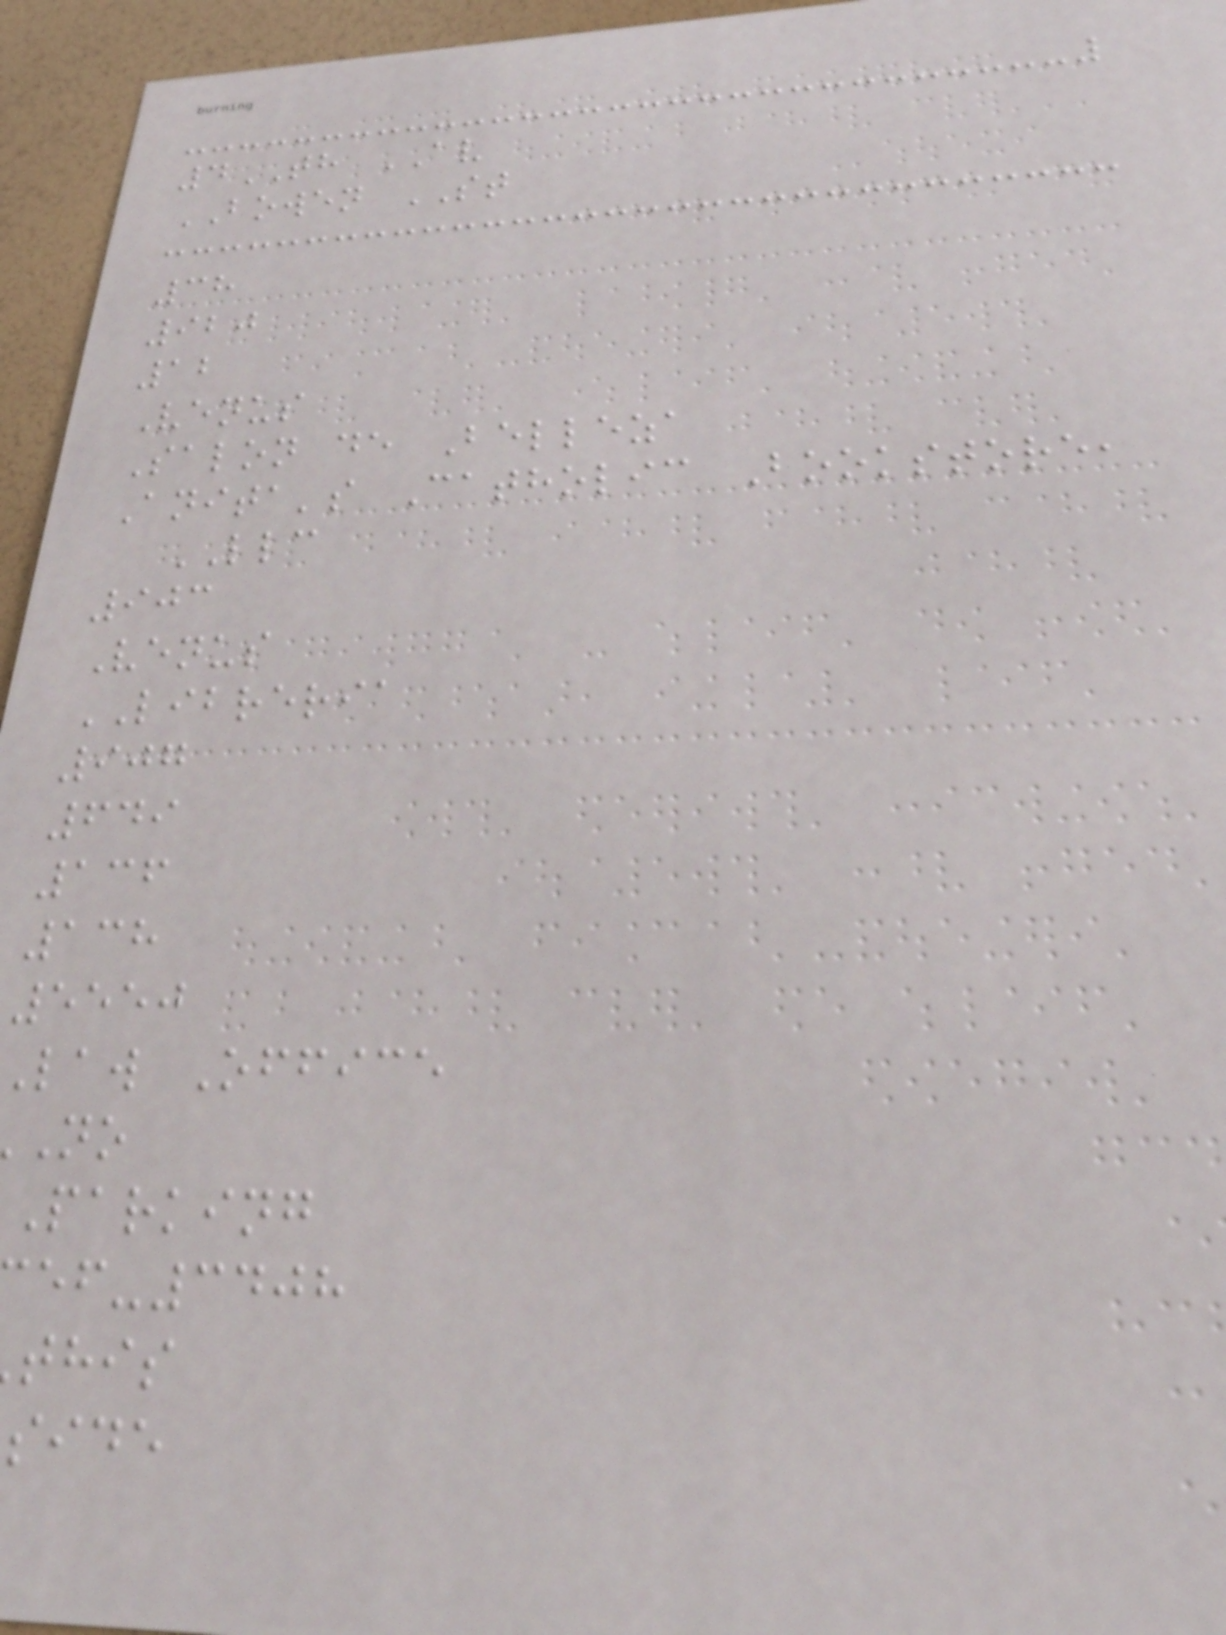4TH AV
BOWEN ST
38
920
12
Venus
Salon de Belleza
Anita's Catholic Bookstore,
LLC
903
Venus
LIBRERIA
907
649
136
138
5550
law Office
parking
-3408
this
side
